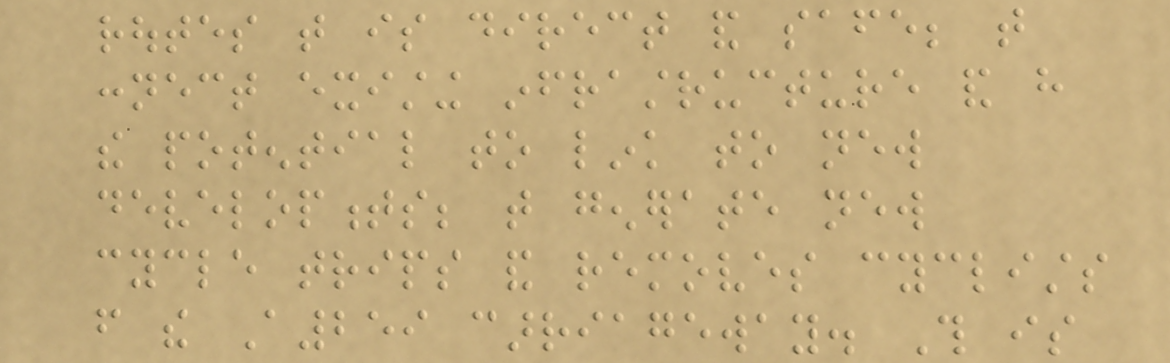routes that is direct and safe; that
connect existing infrastructure and have
the potential to link to new
developments; that generate new
cycle trips and removes cyclists
from the A259 carriageway. This is
